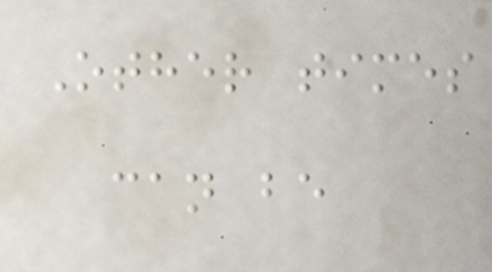Other times
can be
